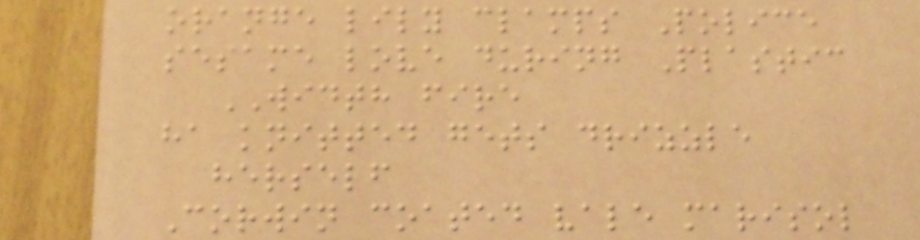orange lily clamps Police
sesame love during Plastic
WIDTH fire
ha knitted gets drizzle
herself
Corwin coated vale marisol
